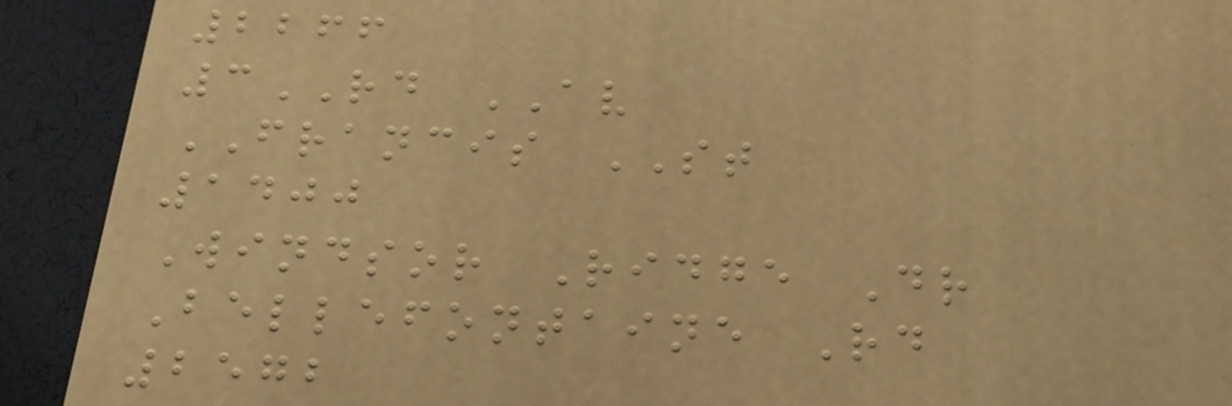2266
3RD AV
FRANCIS ST
1400
Windsor Ridge Dr
Bellefontaine Rd
2572
